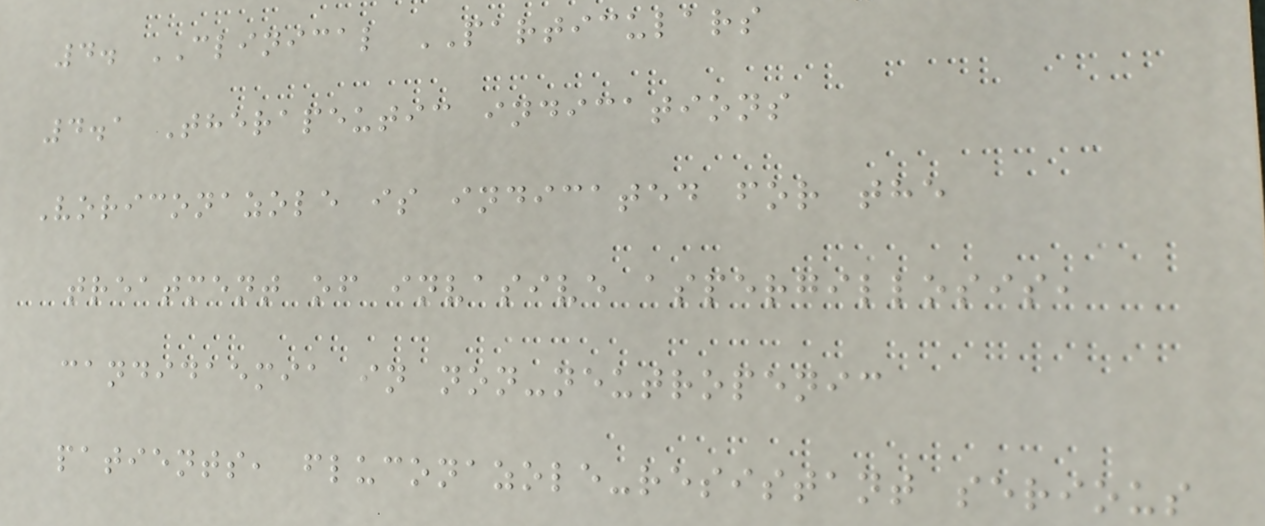4. CLINICAL PARTICULARS
4.1 Therapeutic indications
Voriconazole is indicated for the
treatment of invasive aspergillosis,
candidaemia in non-neutropenic
patients, fluconazole-resistant serious
